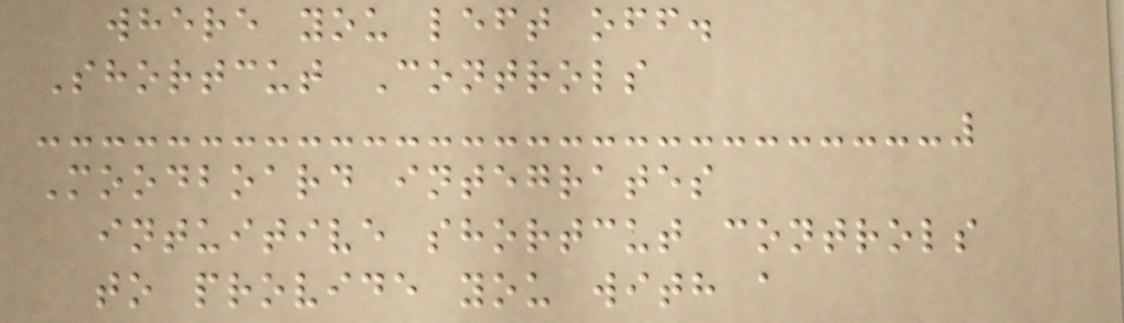where you left off.
Shortcut Controls
Moodboard integrates
intuitive shortcut controls
to provide you with a
